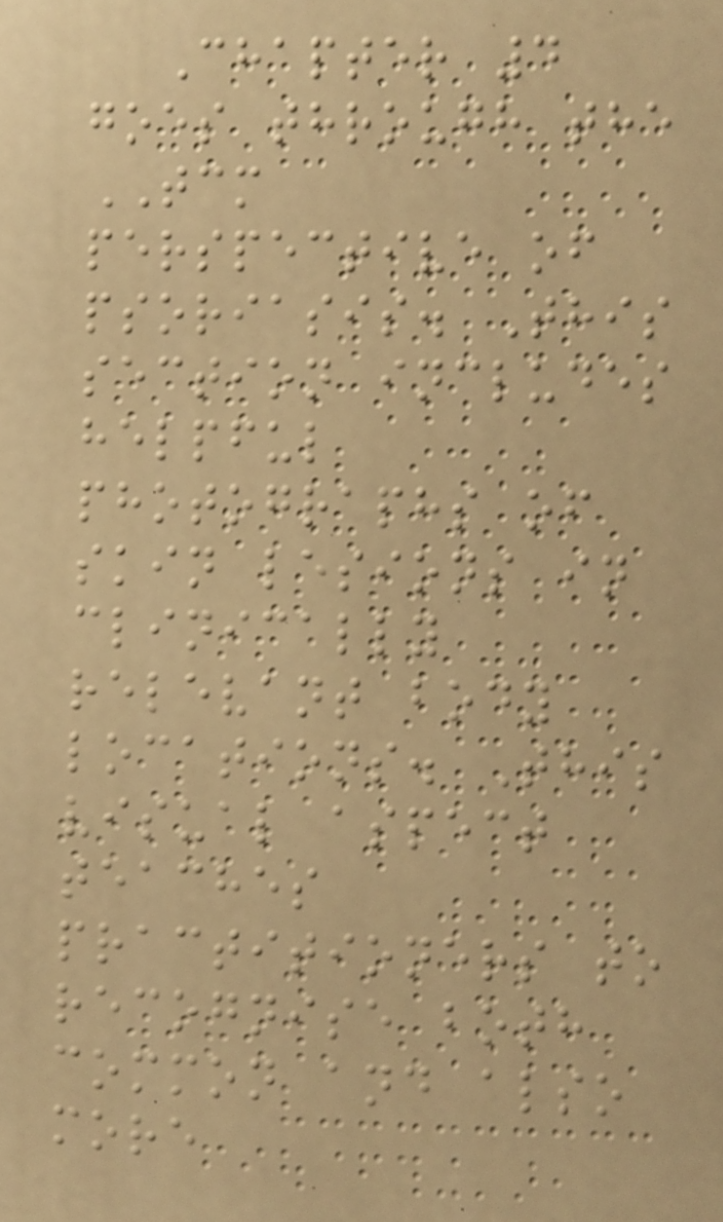Chapter 4
goes through the
TCM
perspective of
psoriasis. This
section includes
helpful
photographs of
skin lesions in
clinically
relevant body
locations. This
visual aspect
teaches
practitioners to
recognise both
common and also
more
